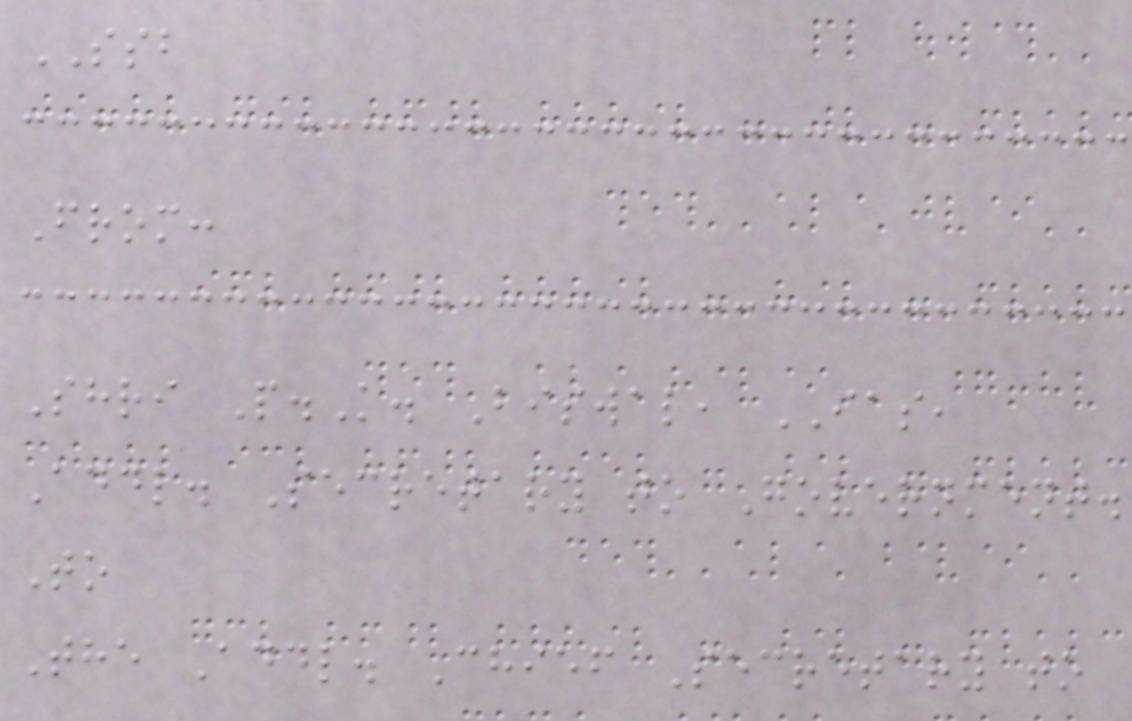SSB
From:
Shri P.K. Biswal, IAS,
Addl. Secretary to Government.
To
The Addl. Chief Secretary to
